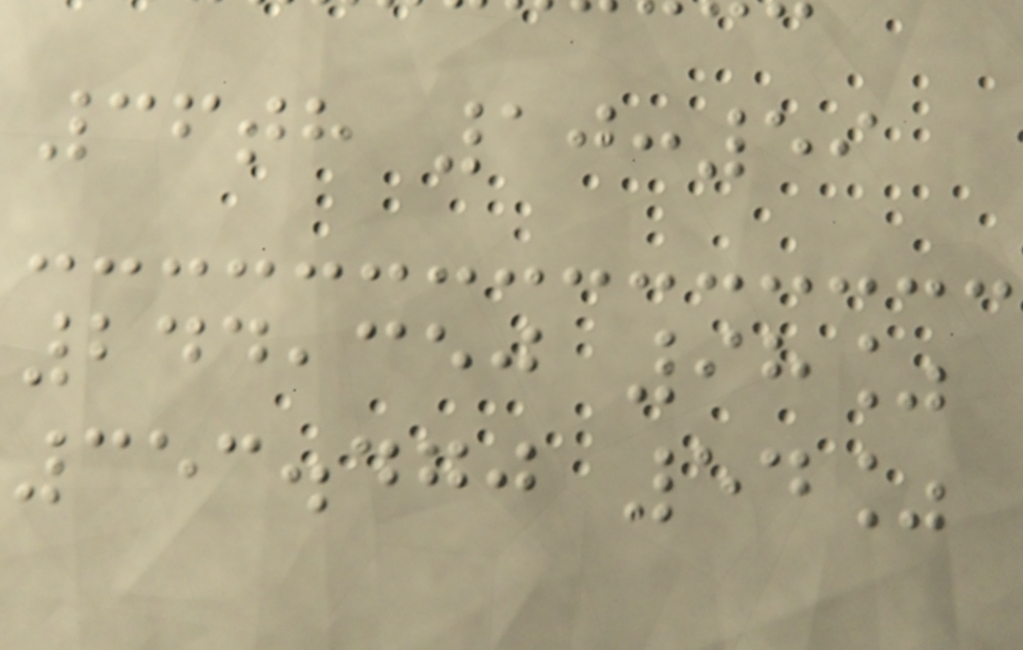36th 10:59
244,350 98%
353.470 54%
